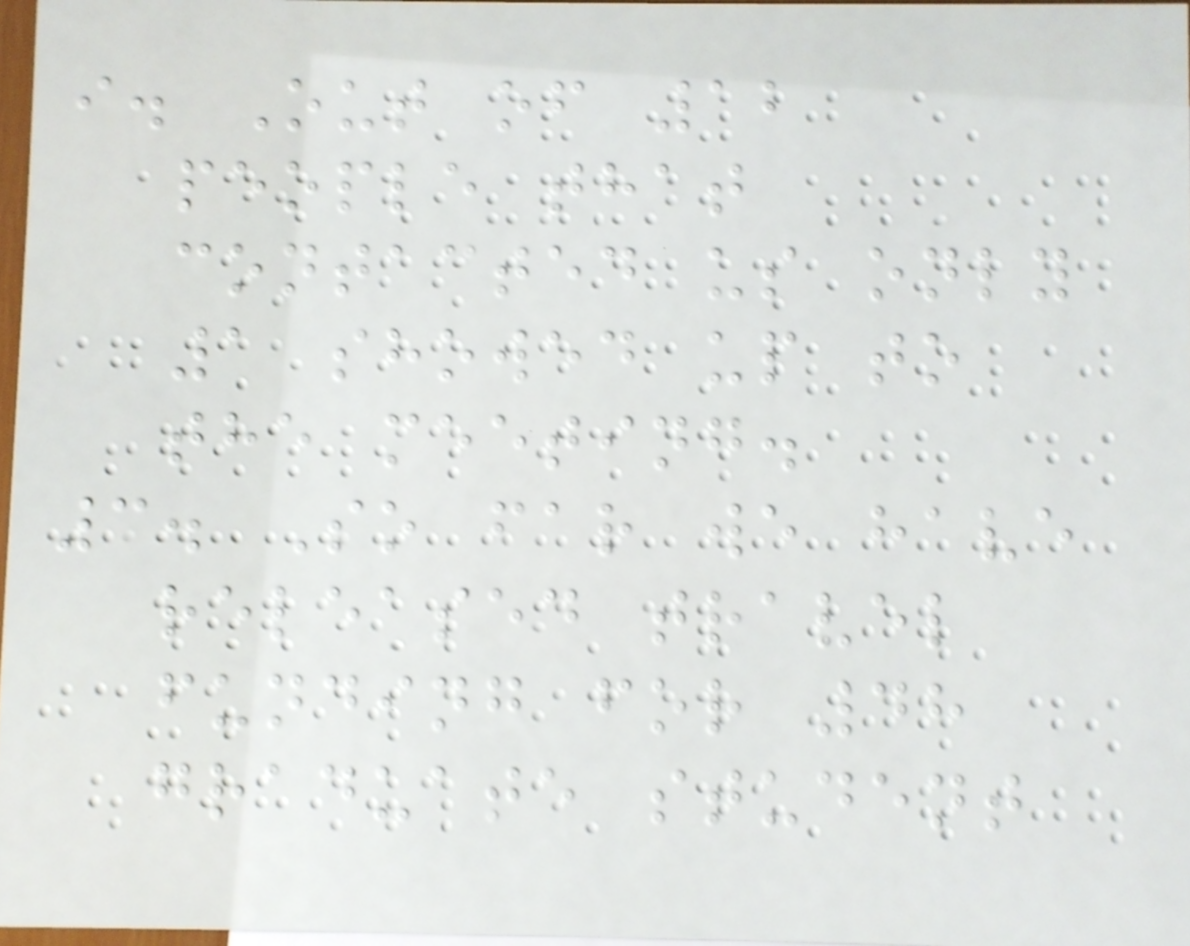i. Out of 12
people that
contacted us only
1 showed up to
the meeting.
3. So far we have
released travel
funding for 48
graduate student
